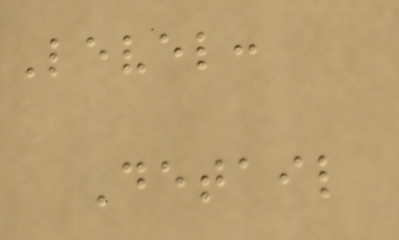Level:
Detail
